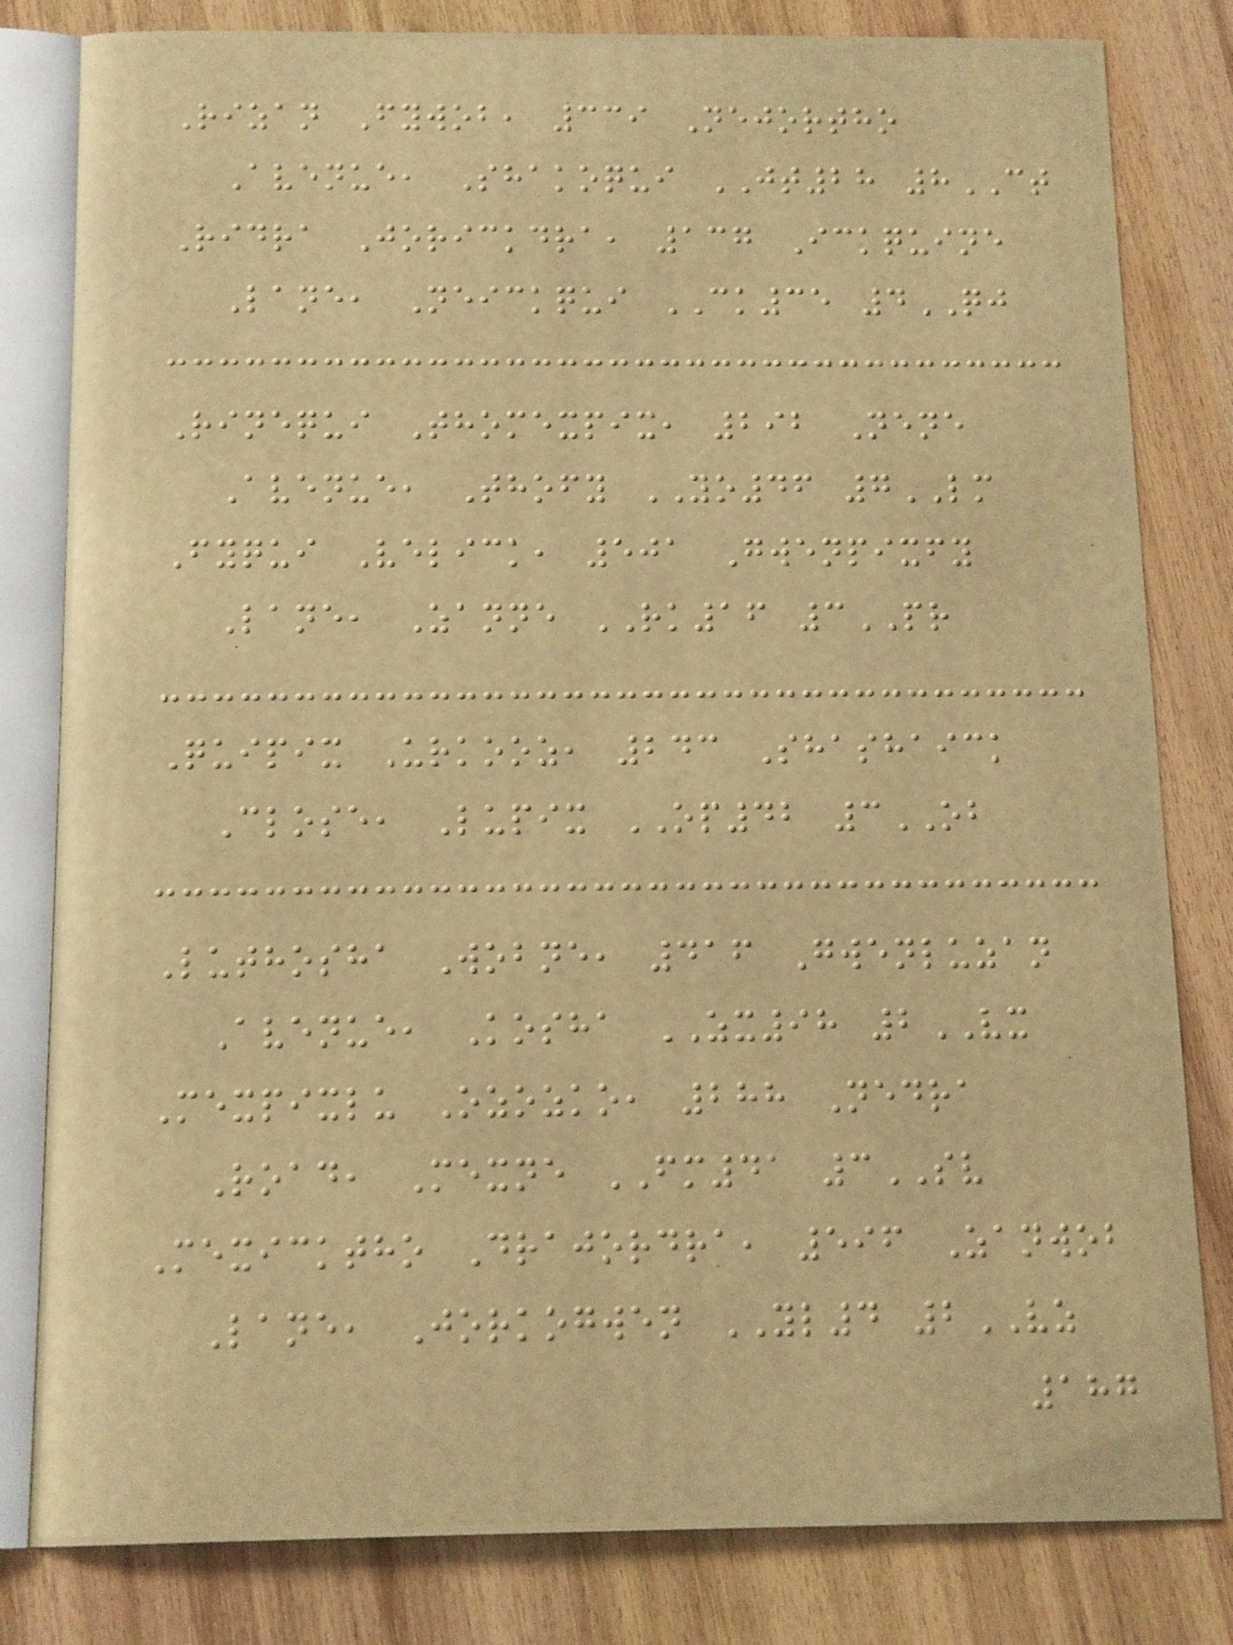Rizan Fywob, 339 Nejortho
Avenue, Shakoqui JT28 8CT
Ridra Jorickdra, 137 Ickquine
Lane, Neickqui CK35 4QJ
Rinequi Thomexpix, 292 Nene
Avenue, Thofy YO46 7LM
Fyqui Velick, 501 Gwenpixfy
Lane, Zanne RK16 3PR
Quipix Urkooz, 243 Shashaick
Close, Lupix OP42 3OB
Luthosha Wobne, 416 Gwenluzan
Avenue, Kosha ZX98 2VX
Mexpixlu Ozozko, 288 Nedra
Road, Mexne FM41 3SV
Mexicktho Drajordra, 596 Zanwob
Lane, Jorkogwen YL4 2VZ
187
